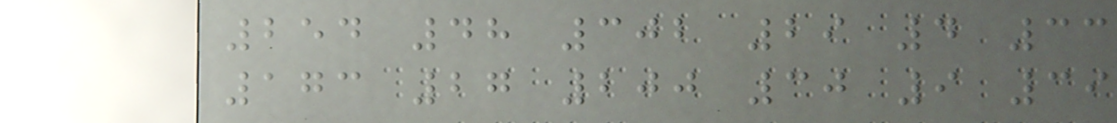254 48 302 29 4 33
173 27 200 30 9 39
